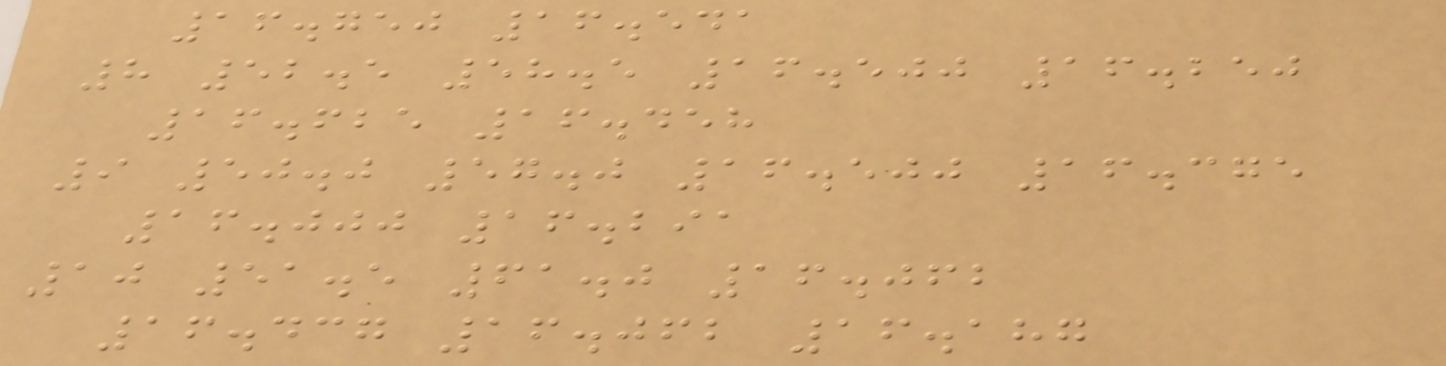16.750 16.541
8 52.5 58.5 16.500 16.250
16.625 16.458
9 50.0 57.0 16.500 16.375
16.000 16.291
10 51.5 61.0 16.062
16.437 16.062 16.187
